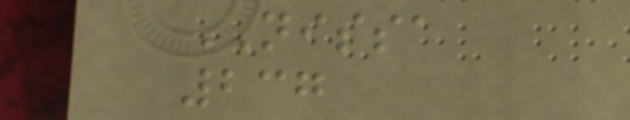NISSA
237
